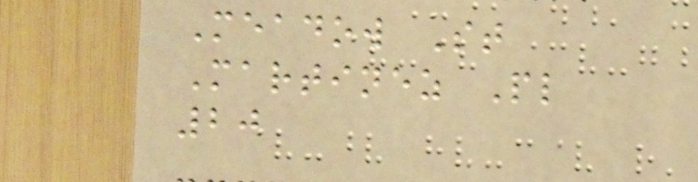Meadow St
Martinez Pl
20
